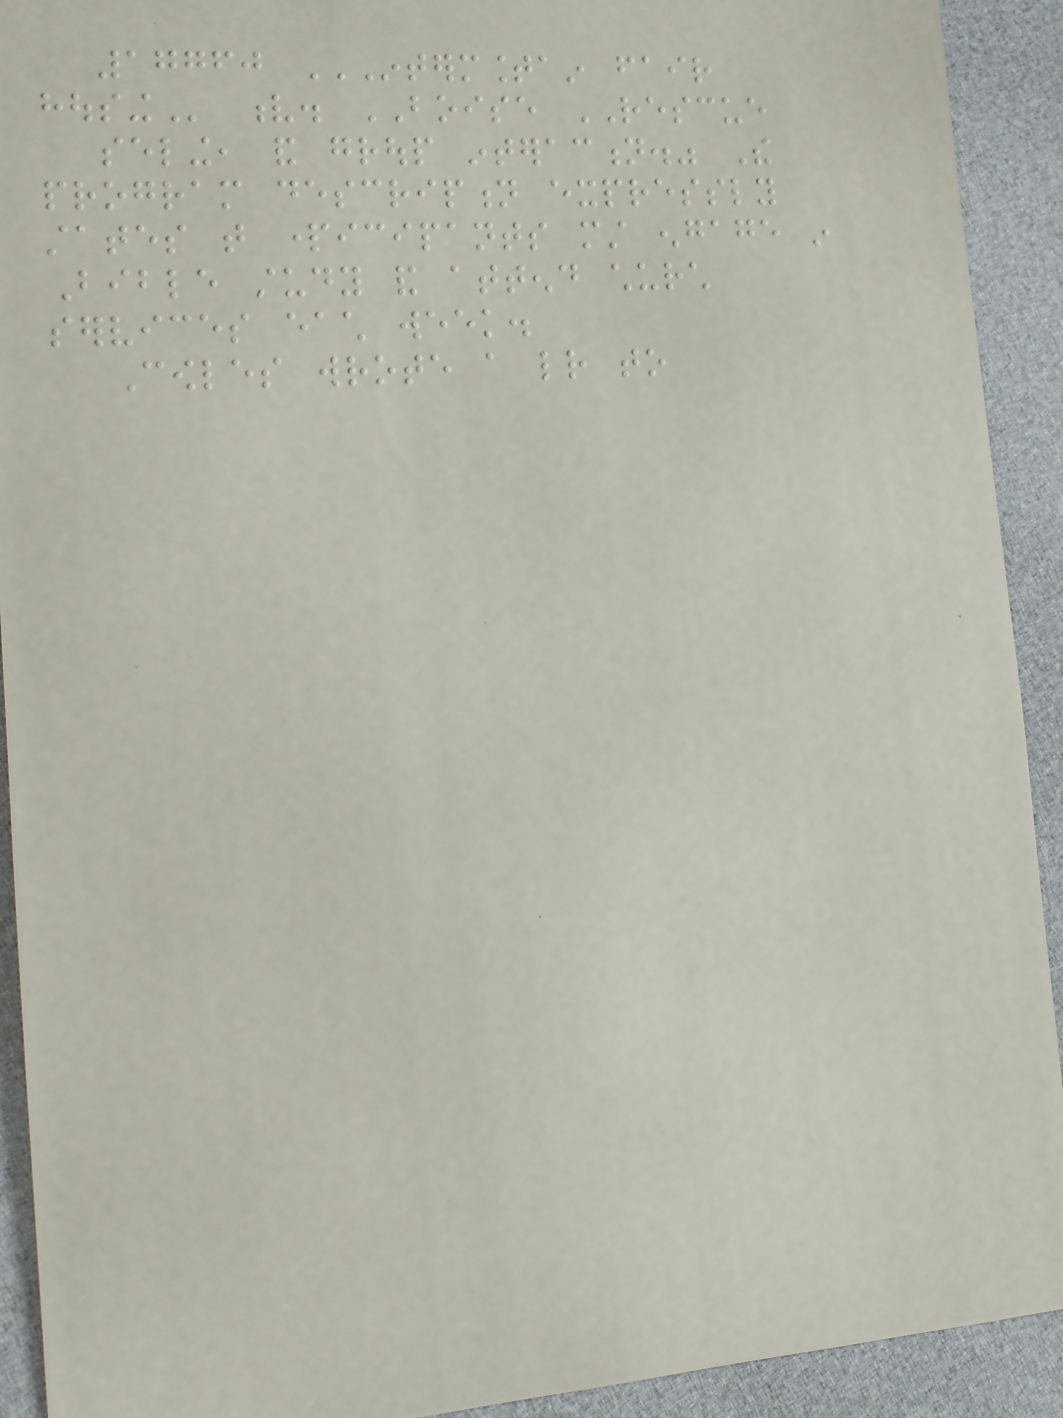17760 INTERMOUNTAIN FAIR
HOUSING v. BOISE RESCUE
seling, and group interaction." The
program description expressly
states that participants must engage in
Bible study and attend church
services each week.
Cowles wrote a letter to
